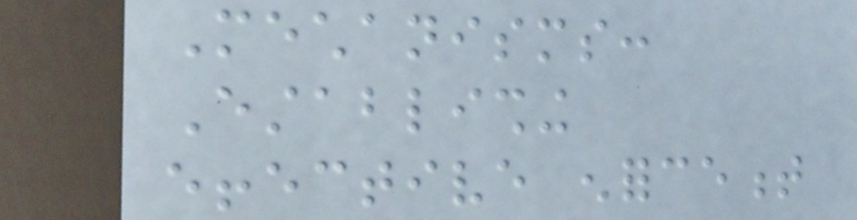Mechanisms:
Establishing
effective enforcement
